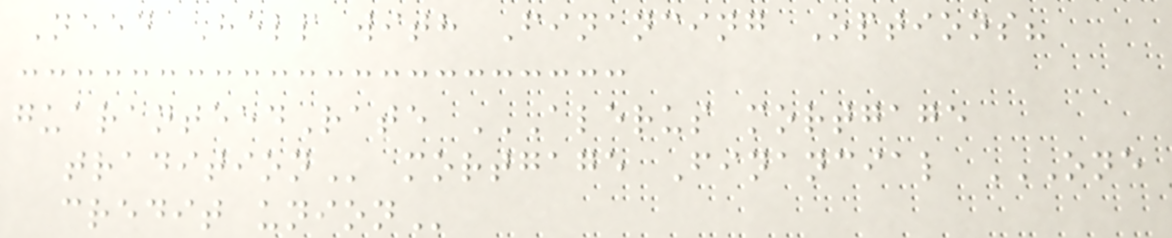Need Help with Financing Options?
guaranteedRate ALERUS MORTGAGE
TRADITION mortgage Financial ONE
CREDIT UNION
